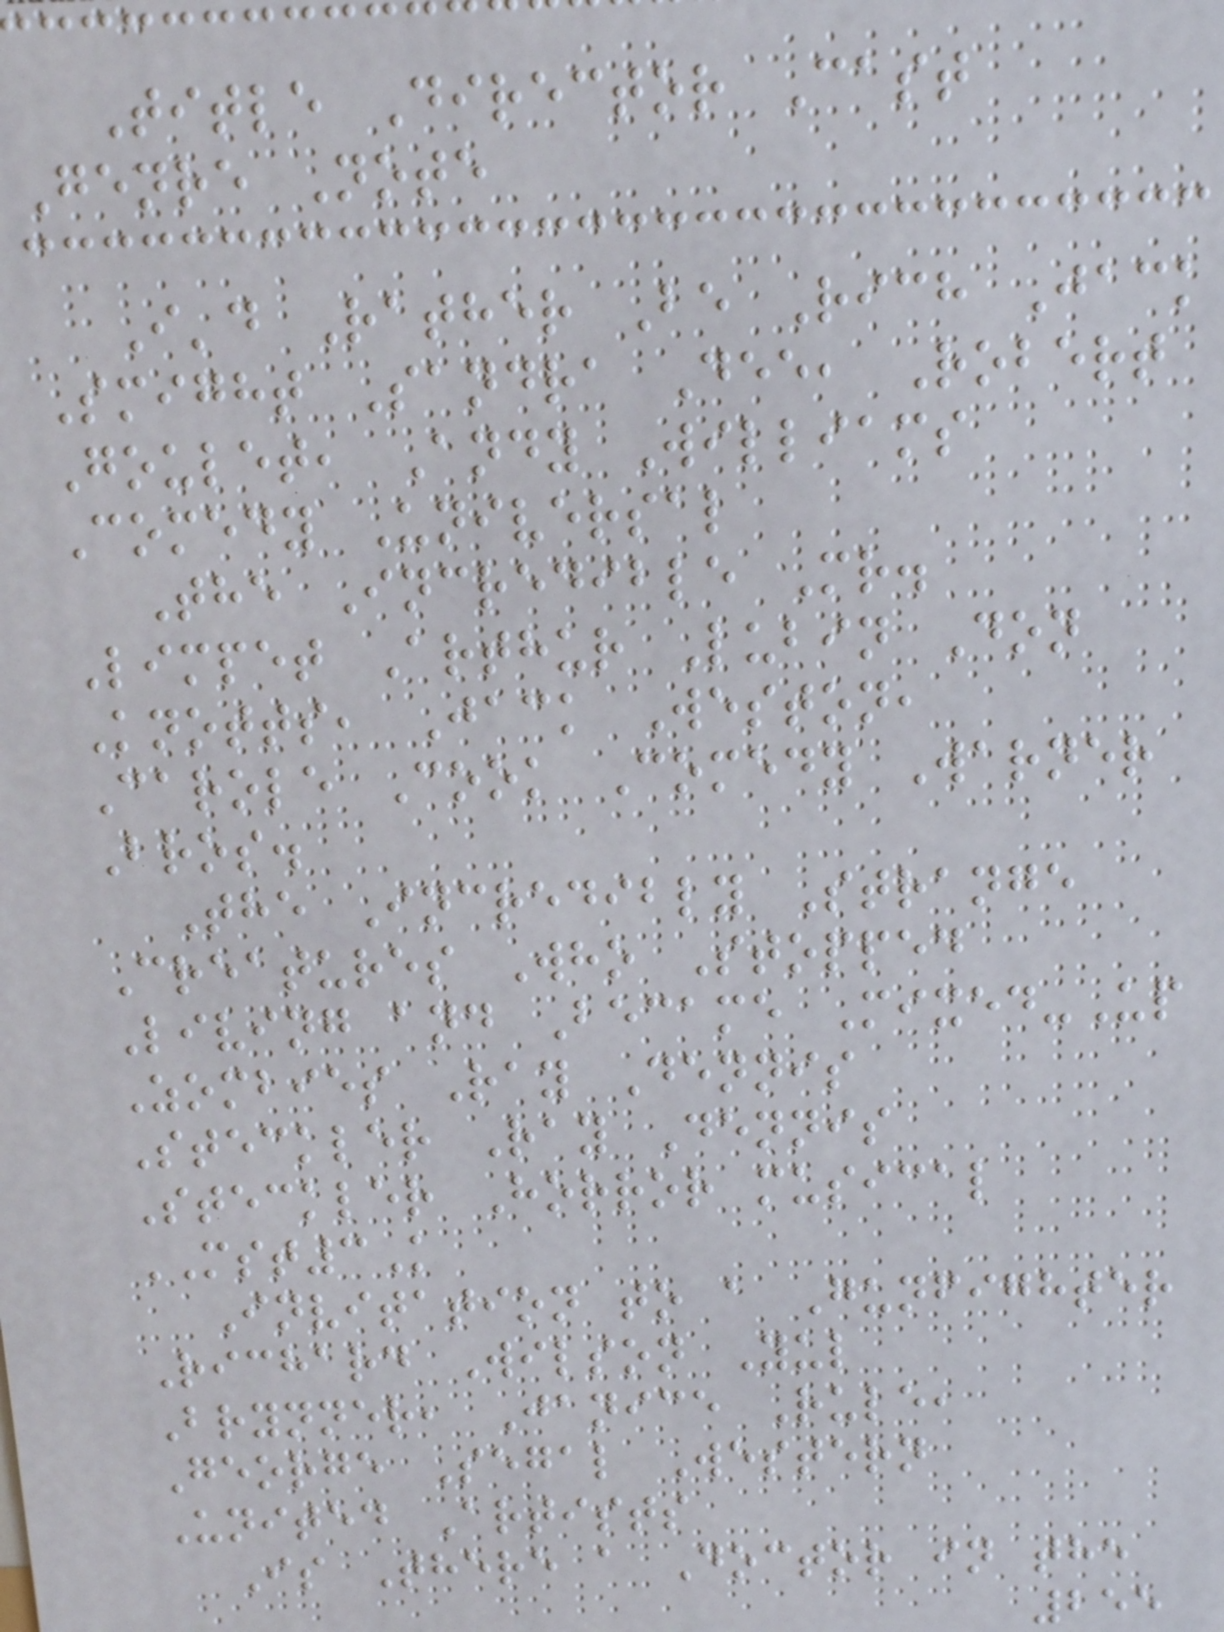Title Director Cast
Genre Note
I'd Rather Be Rich Jack
Smight Sandra Dee, Robert
Goulet, Andy Williams
Comedy Universal
The Incredible Mr.
Limpet Arthur Lubin Don
Knotts, Jack Weston,
Carole Cook Comedy Warner
Bros.
The Incredibly Strange
Creatures Who Stopped
Living and Became Mixed-Up
Zombies Ray Dennis
Steckler Ray Dennis
Steckler Horror musical
MST3K
Invitation to a Gunfighter
Richard Wilson Yul
Brynner, Janice Rule,
George Segal Western
United Artists
Is There a Doctor in the
255
